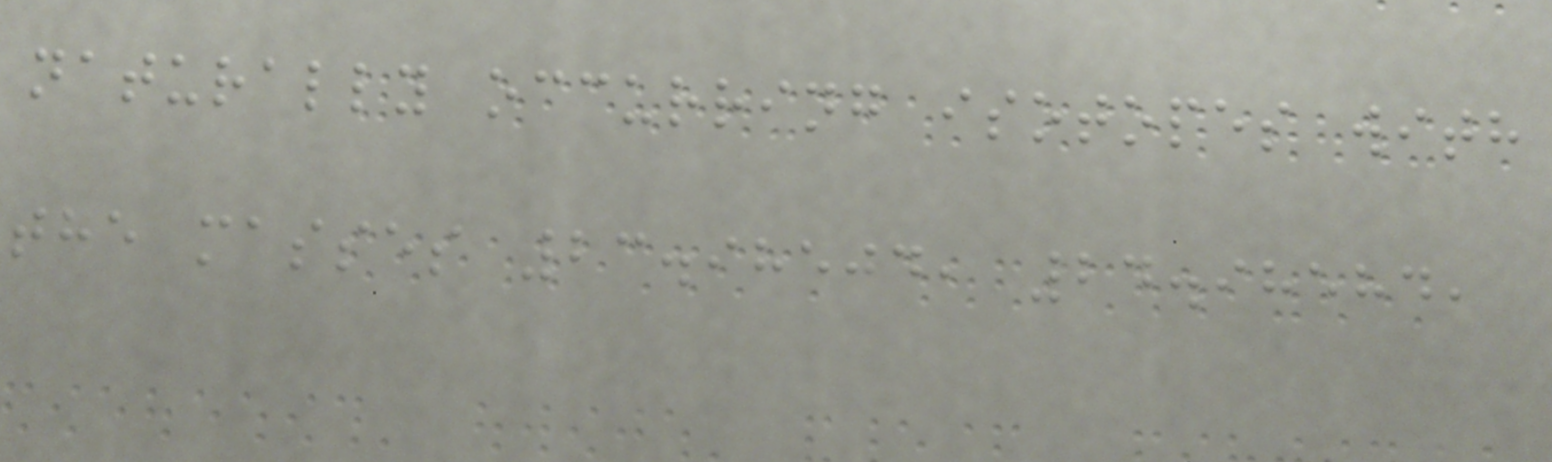naturally occurring isotopes with
the masses 23.98504, 24.98584,
